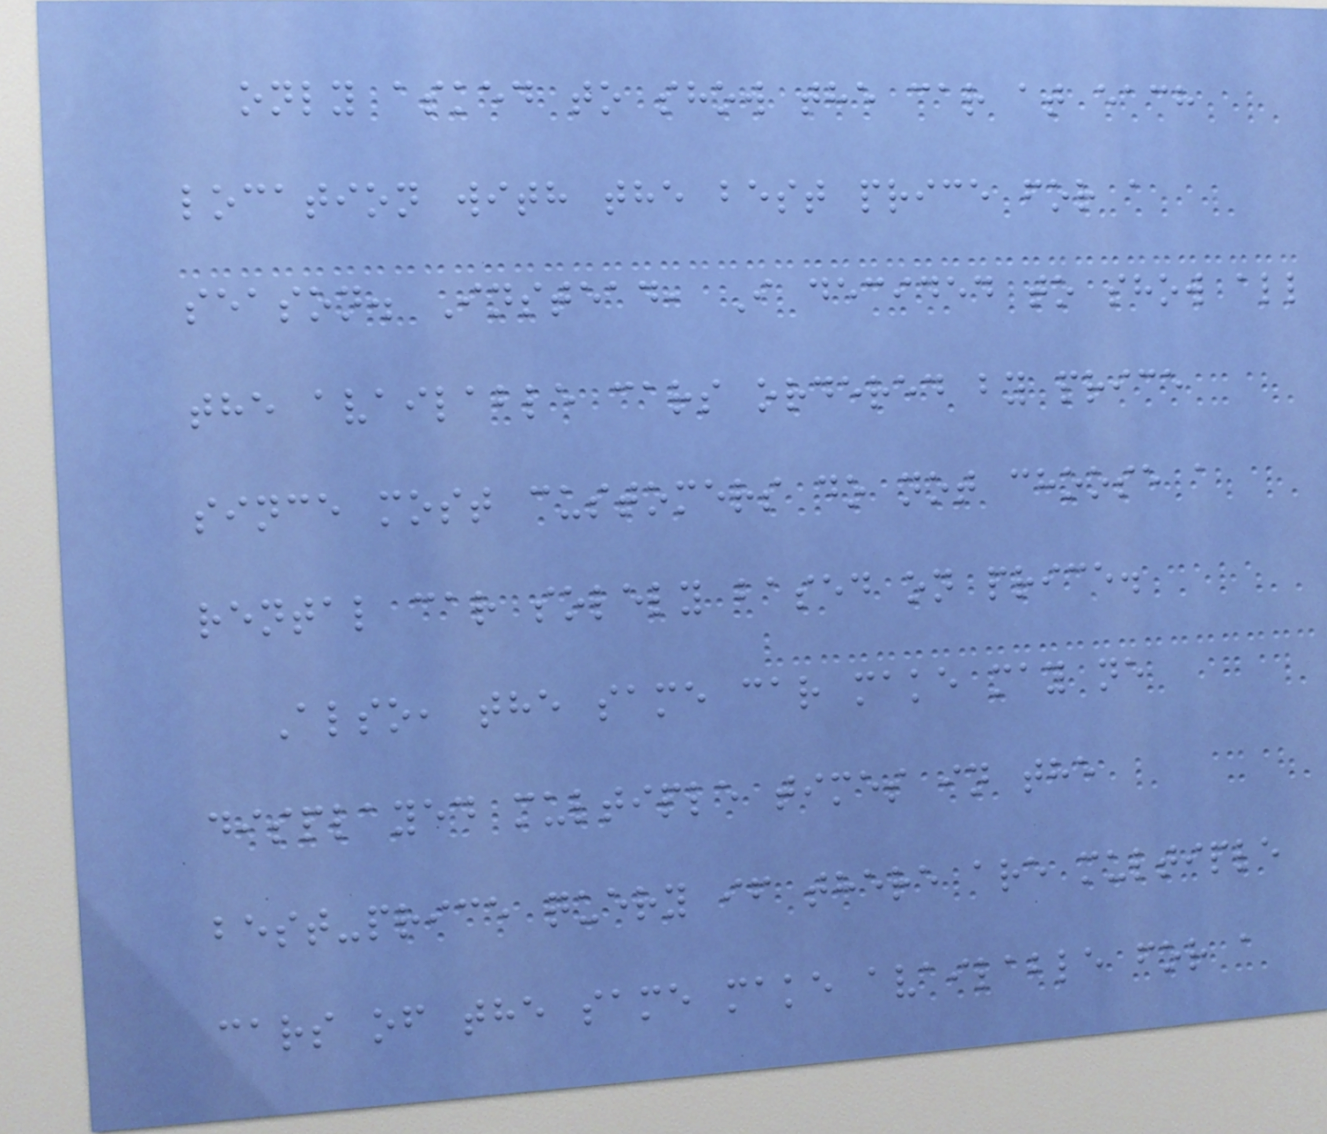only asked to show the car at each
location with the best price for a
season. Instead, I decided to show all
the available cars ordered by price
since most customers do not choose a
rental car solely based on price.
Also, the same car make may ne
displayed multiple times in the
best-price query if there are multiple
cars of the same make available for a
